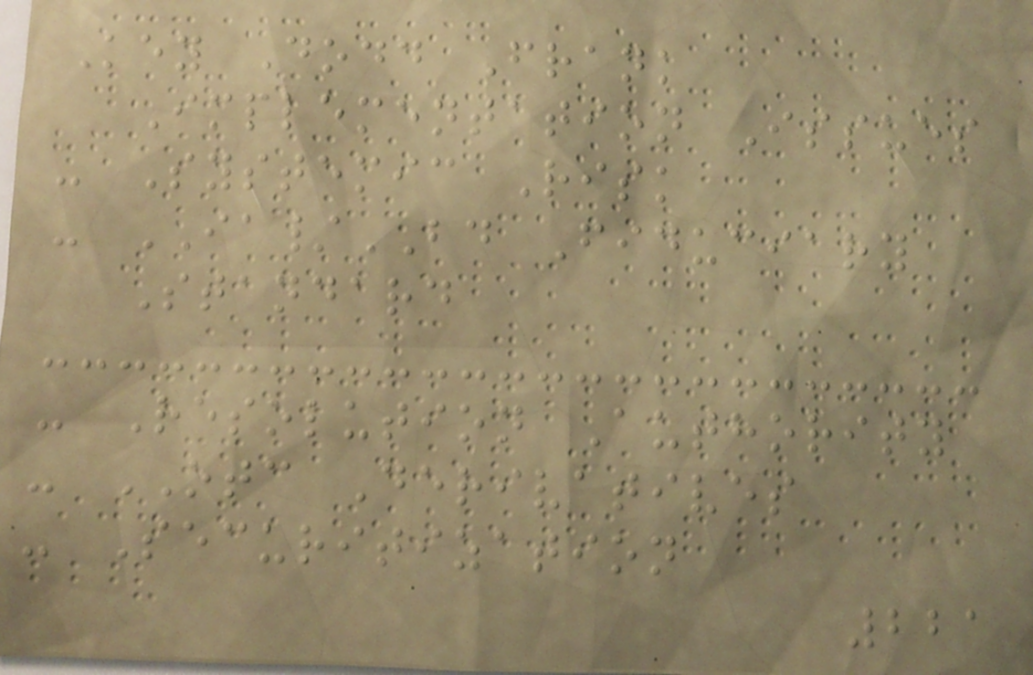Key Dodd Frank
Implementation Issues
- Systemic Risk
- IA/BD Fiduciary
Standard
- Resolution Authority
- OTC Derivatives
- Securitization
221
